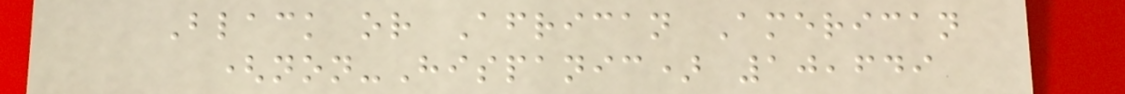Black or African American
(non-Hispanic) 10,649
